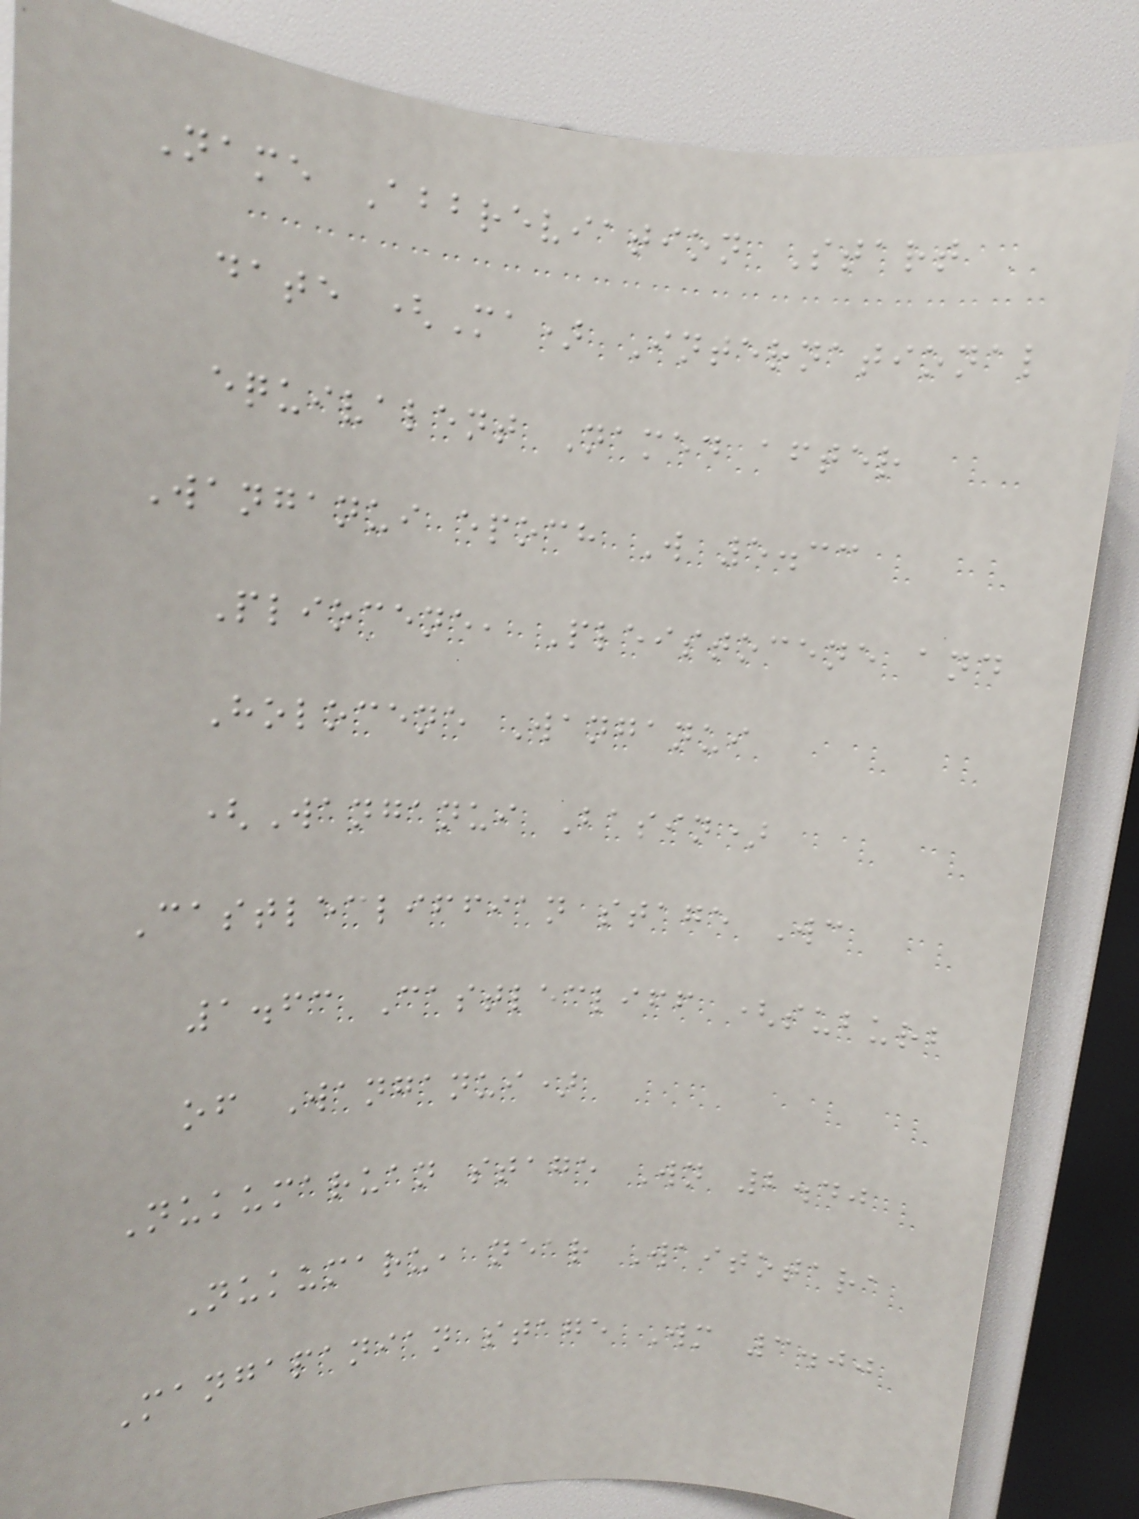Name Abbreviation Start
date (Ma) International
equivalent Named after
Wanganui epoch W 5.33
Pliocene, Pleistocene and
Holocene Wanganui
(Wanganui Basin)
Castlecliffian stage Wc
1.63 Castlecliff (suburb
of Wanganui)
Nukumaruan stage Wn 2.40
Nukumaru, near Waitotara
Mangapanian stage Wm 3.00
